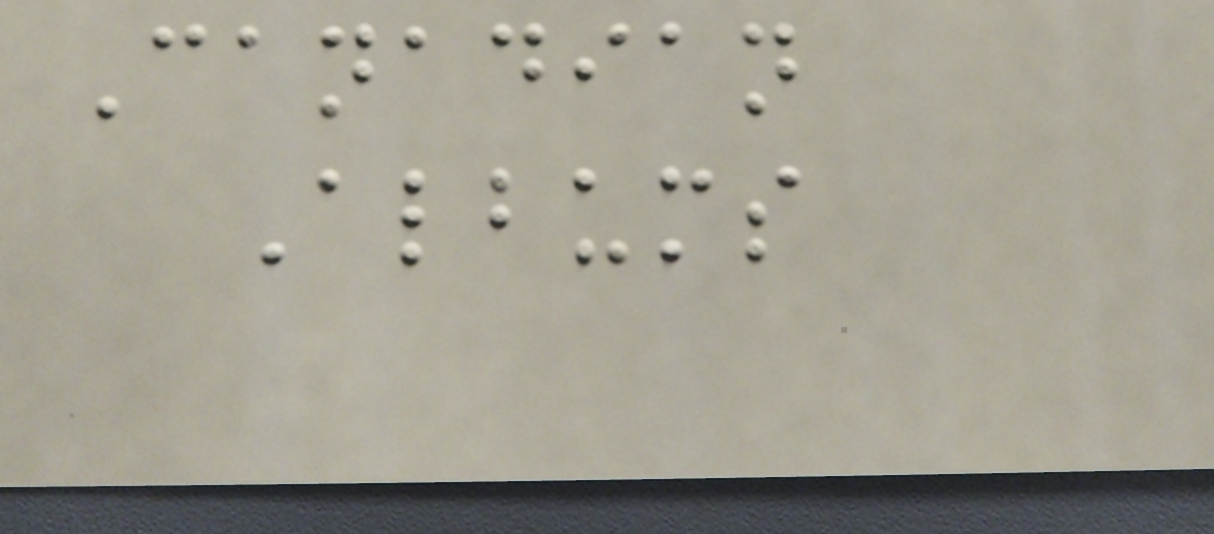Canadian
Albums
